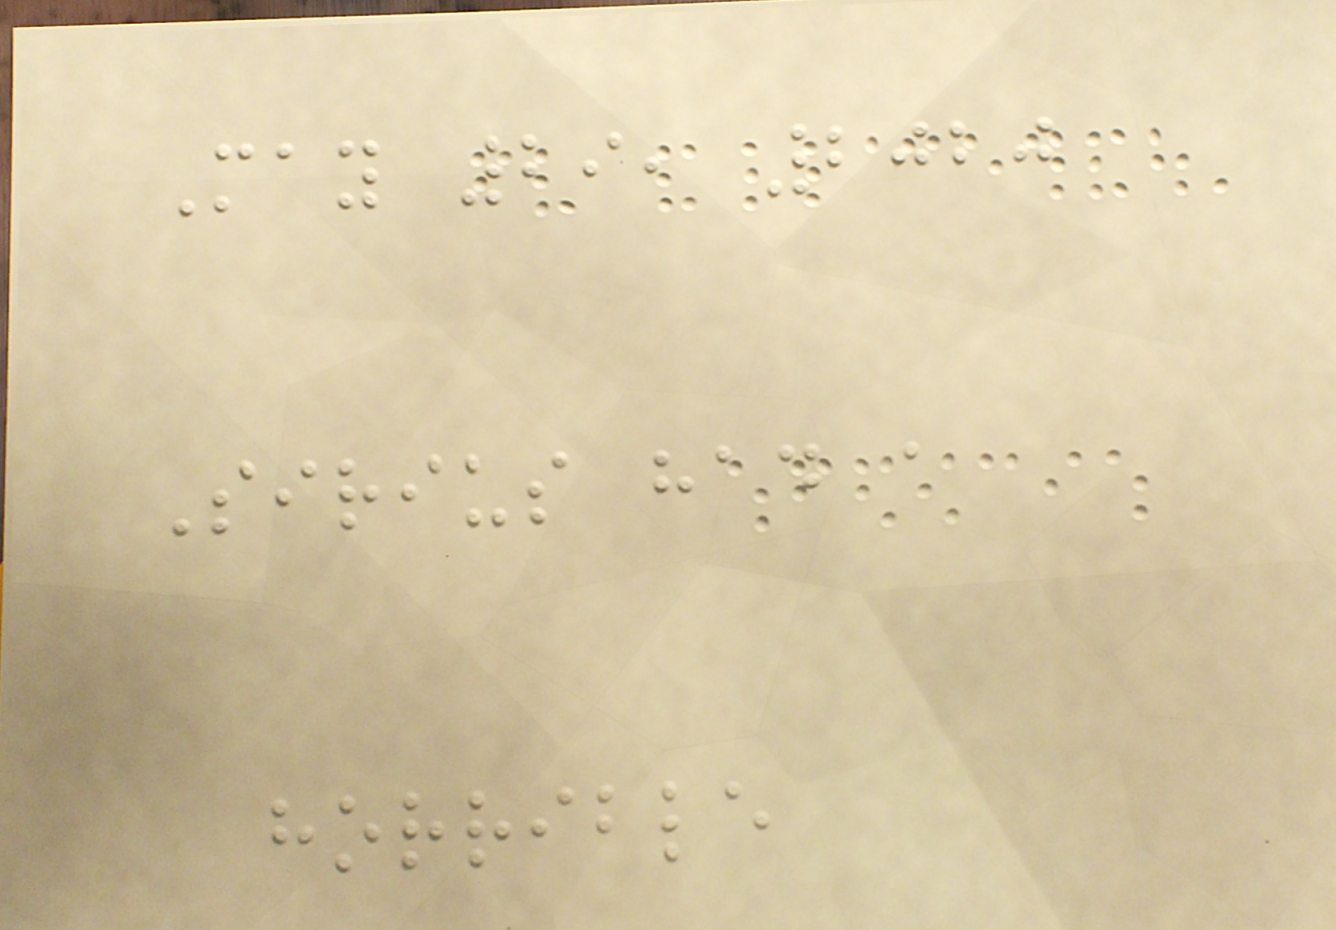May 29, 2020
Sirius had a
horrible
